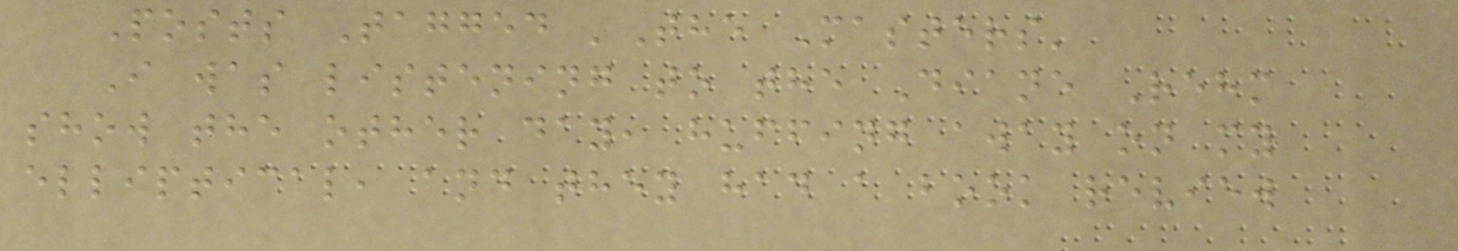Posts Tagged 'The Masters'
I was listening to the Diane Rehm
show the other day, huffing away on my
elliptical, and they had a book review
